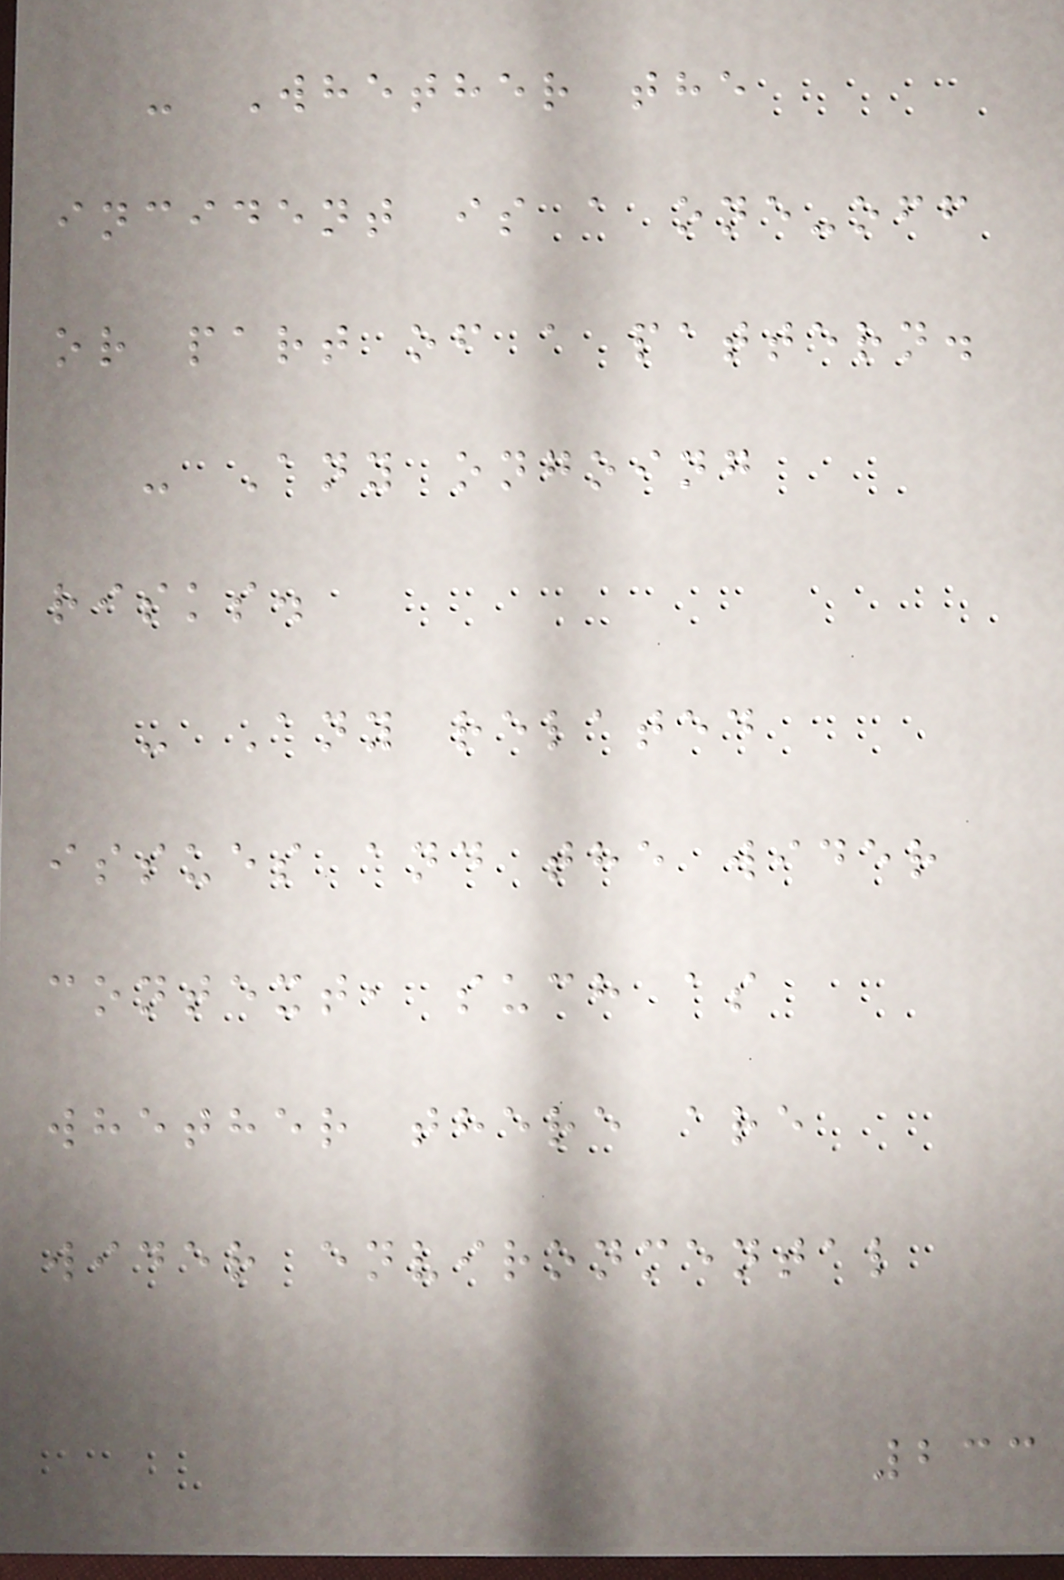- Whether the
incident is a one-off
or part of a pattern.
- Any ongoing
risks.
- Any related
issues and the wider
context, such as
whether there are
wider environmental
233
